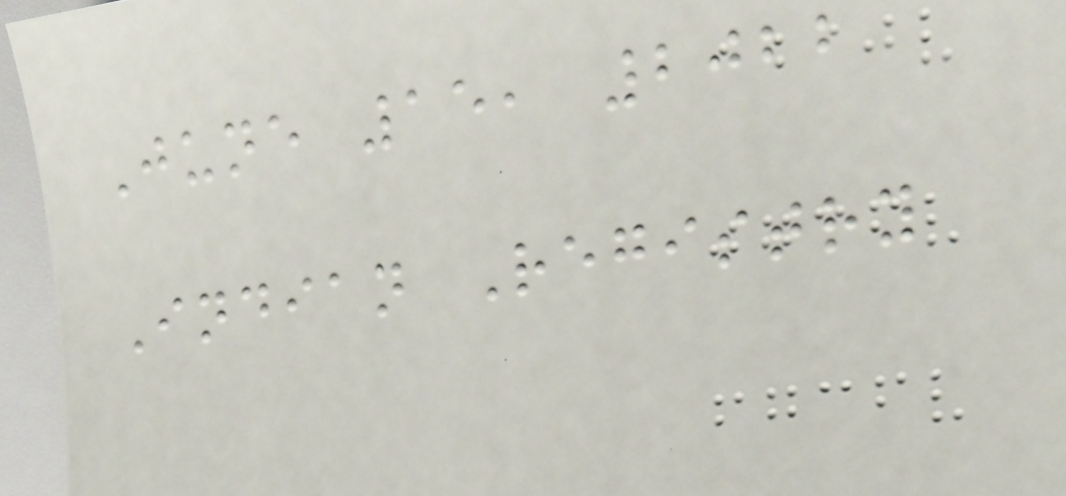June 15, 2022
Indian Registry
